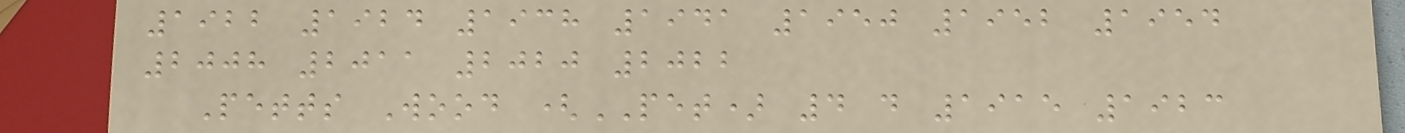1922 1924 1938 1941 1950 1952 1954
2008 2011 2020 2022
Petts Wood (PET) 4 d 1915 1923
